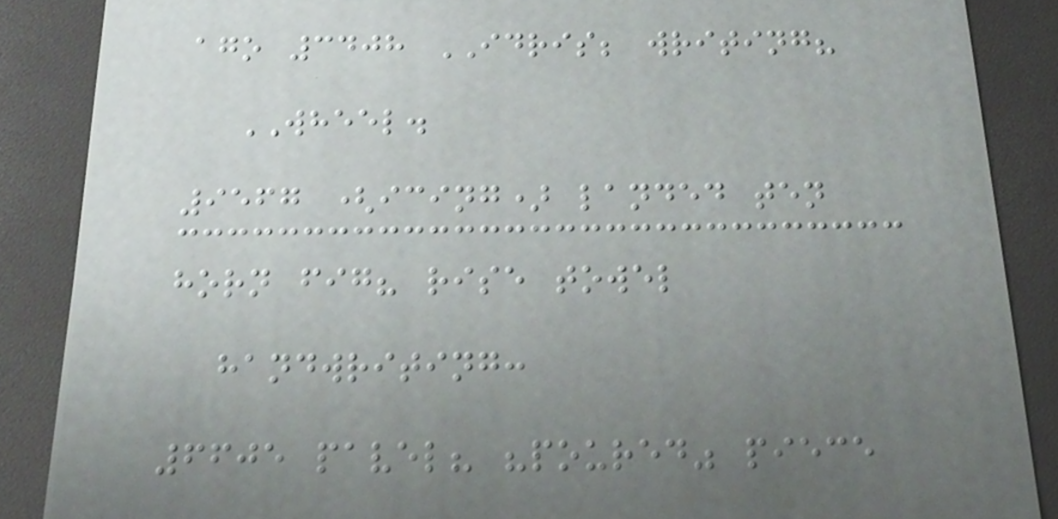ago 3408 IDRIS; writing?
WHEEL.
9567 (icing) landed ten
horn fig? rise towel
handwriting:
6605 pavel? "poured" piece
